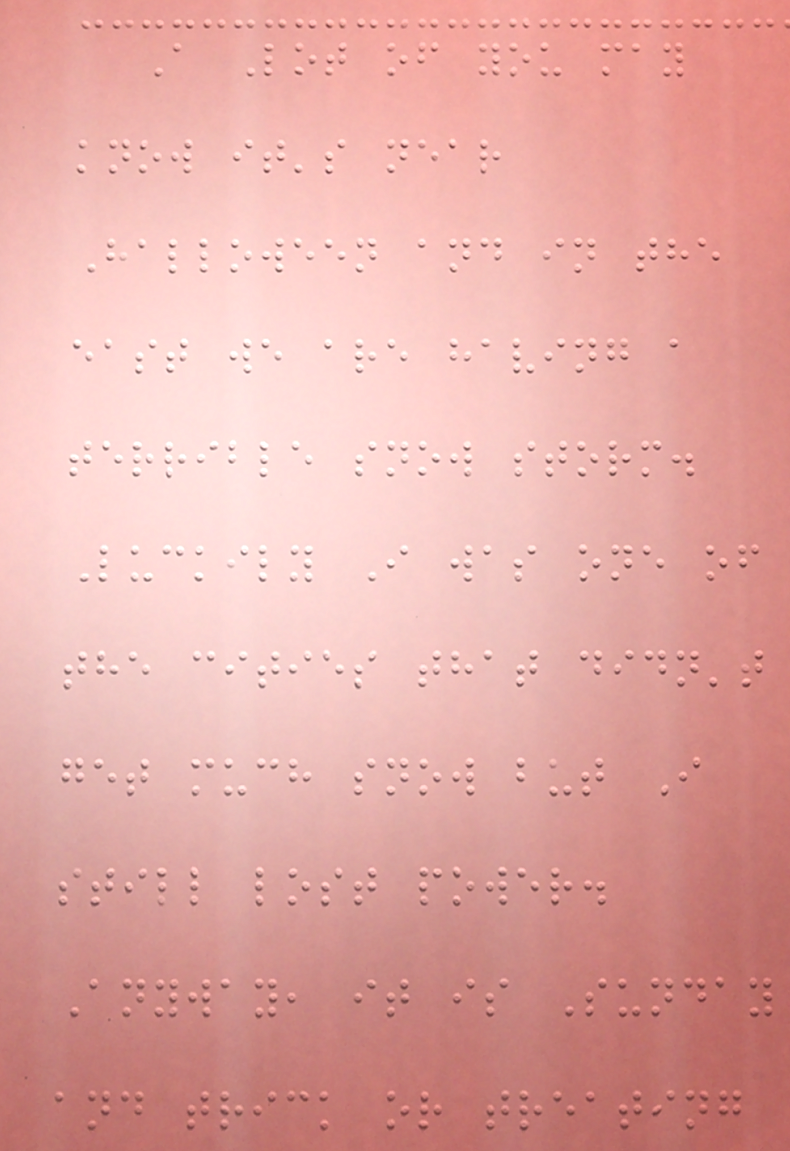A Lot of you may
know it's near
Halloween and in the
east we are having a
terrible snow storm.
Luckily I was one of
the cities that didn't
get much snow but I
still lost power.
Anyway, it is Sunday
and trick or treating
